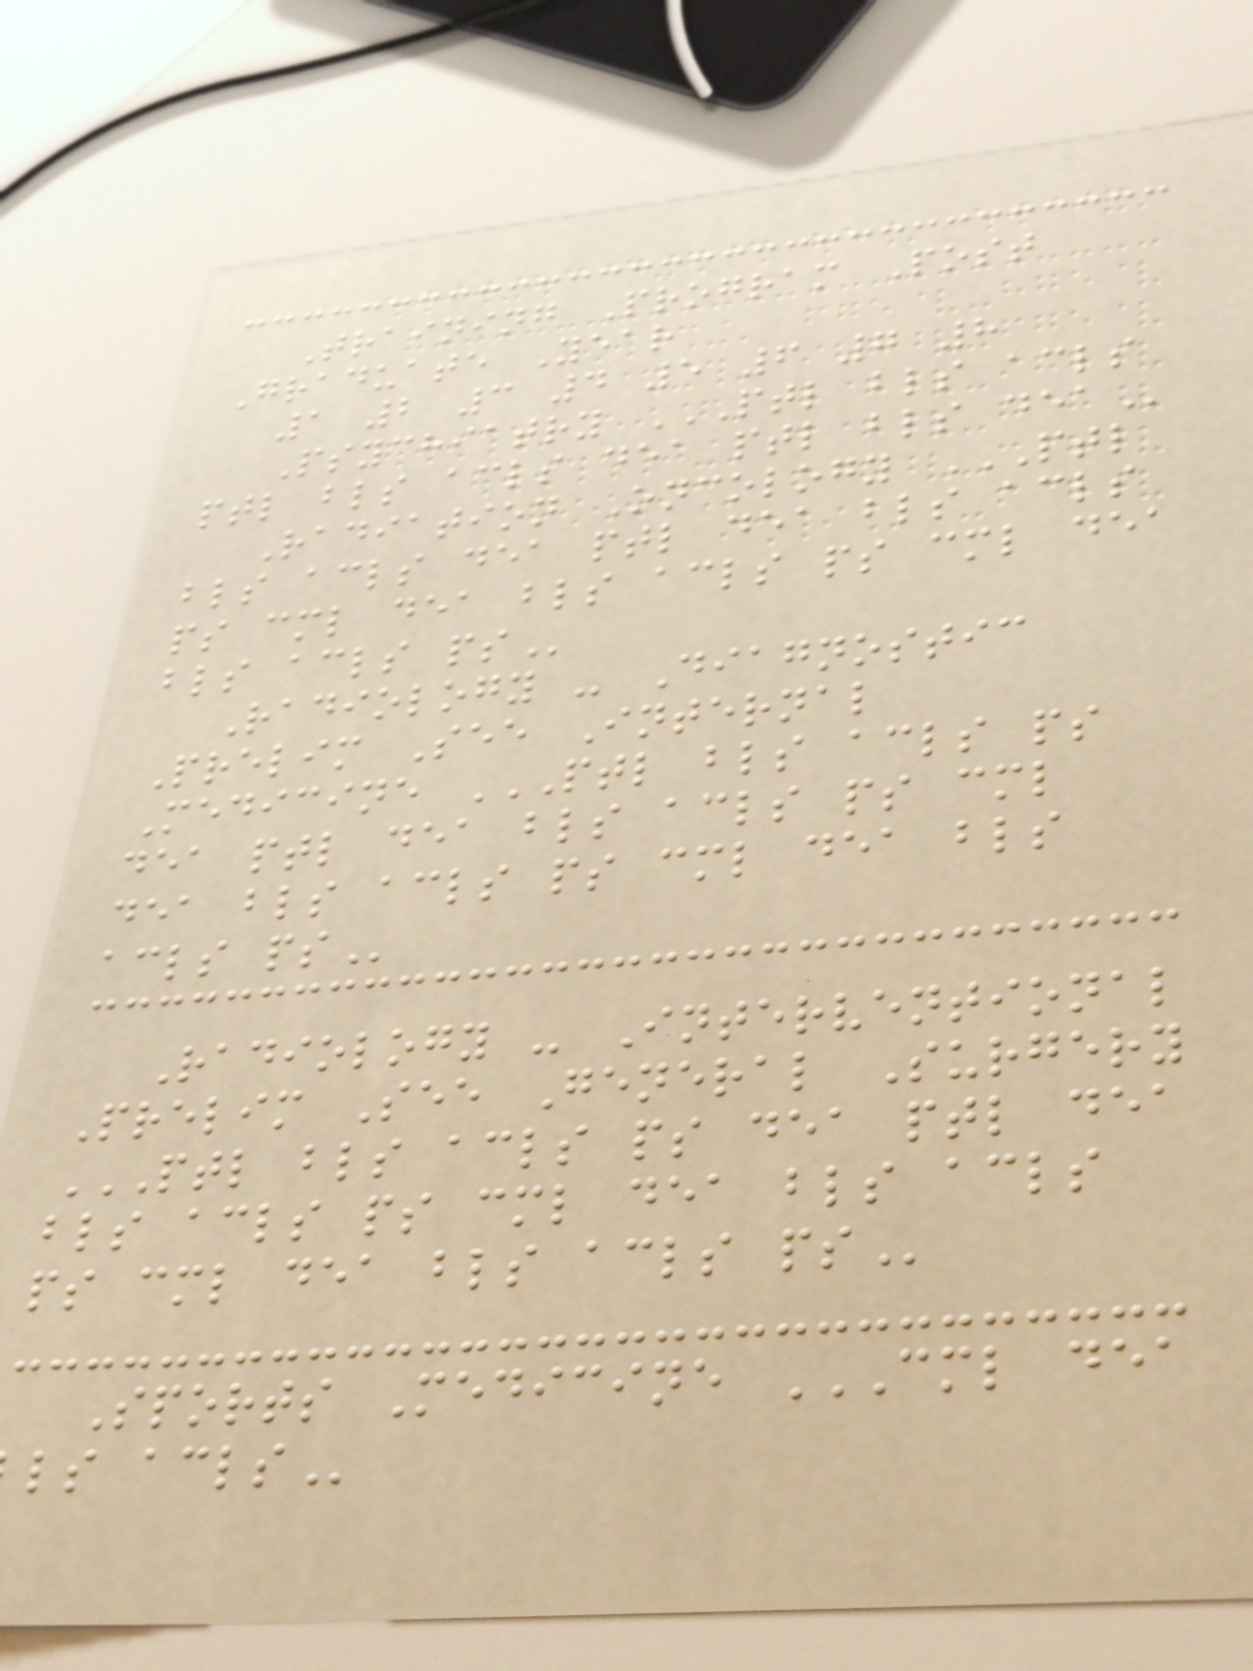Training Program Post
Graduate Year
1 2 3 4 5 6 7 8
Psychiatry PTL BLS ACLS
ptl bls acls dea ptl bls
Radiation Oncology PTL
bls acls dea ptl dea bls acls
ps cml dea bls acls ps cml dea
bls acls
Radiology - Diagnostic
Prelim See Internal
Medicine PTL BLS ACLS PS
dea ptl dea bls acls ps cml
dea bls acls ps cml dea bls
acls
Radiology - Interventional
Prelim See General Surgery
PTL BLS ACLS PS DEA PTL DEA
bls acls ps cml dea bls acls
ps cml dea bls acls
Sports Medicine CML DEA
